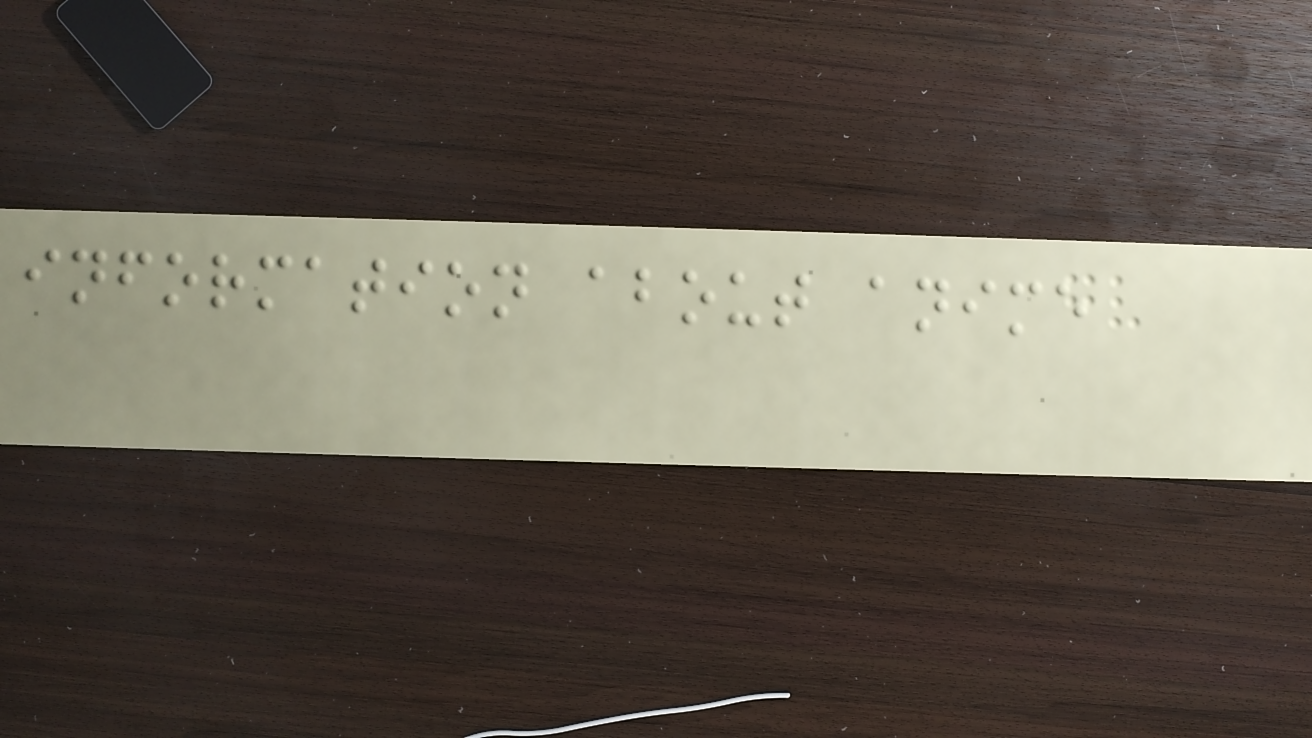information about anime
